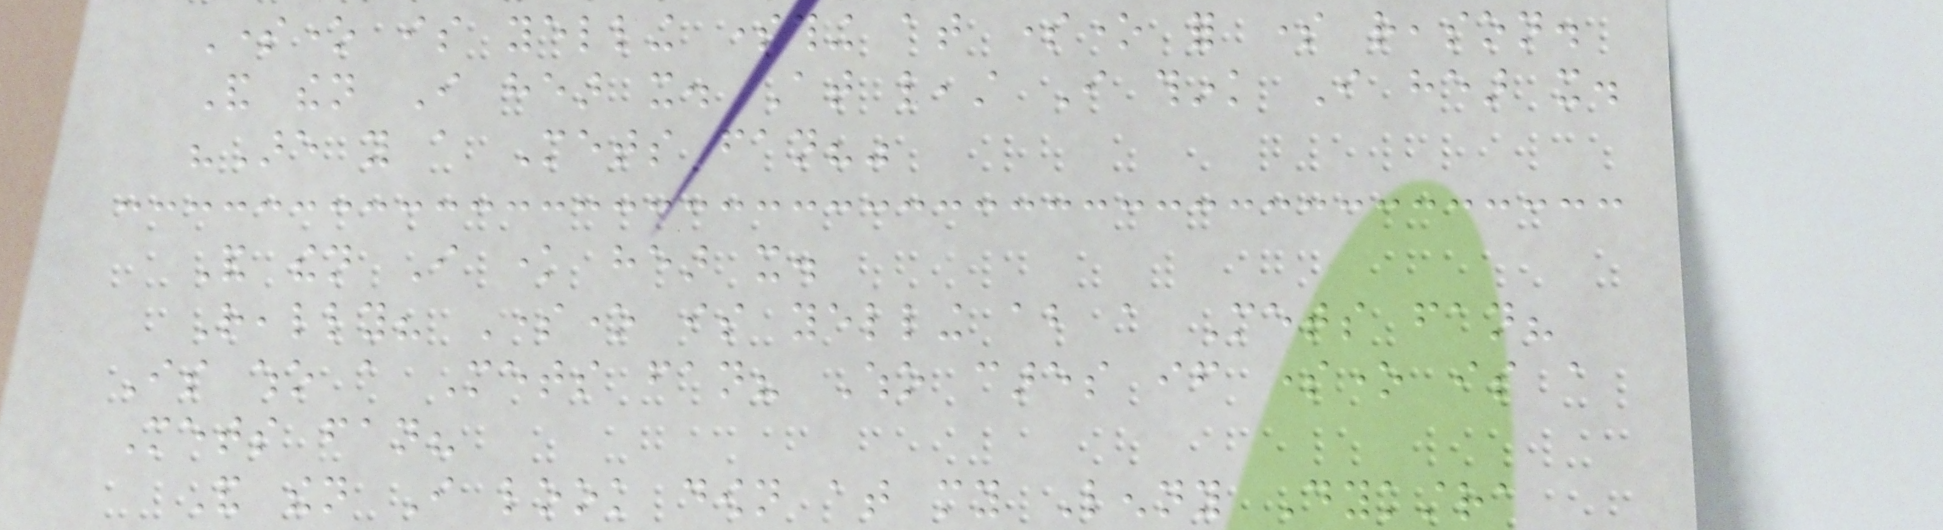Someone is yelling something at someone for some reason.
And then I hear it. At least I think I hear it.
"Are you a Mets fan?"
And then I know hear it.
Really? Someone is yelling about a Mets fan?
Is who a Mets fan? Who cares if someone is a
Mets fan?
And then I look down at my Lenny Dykstra
